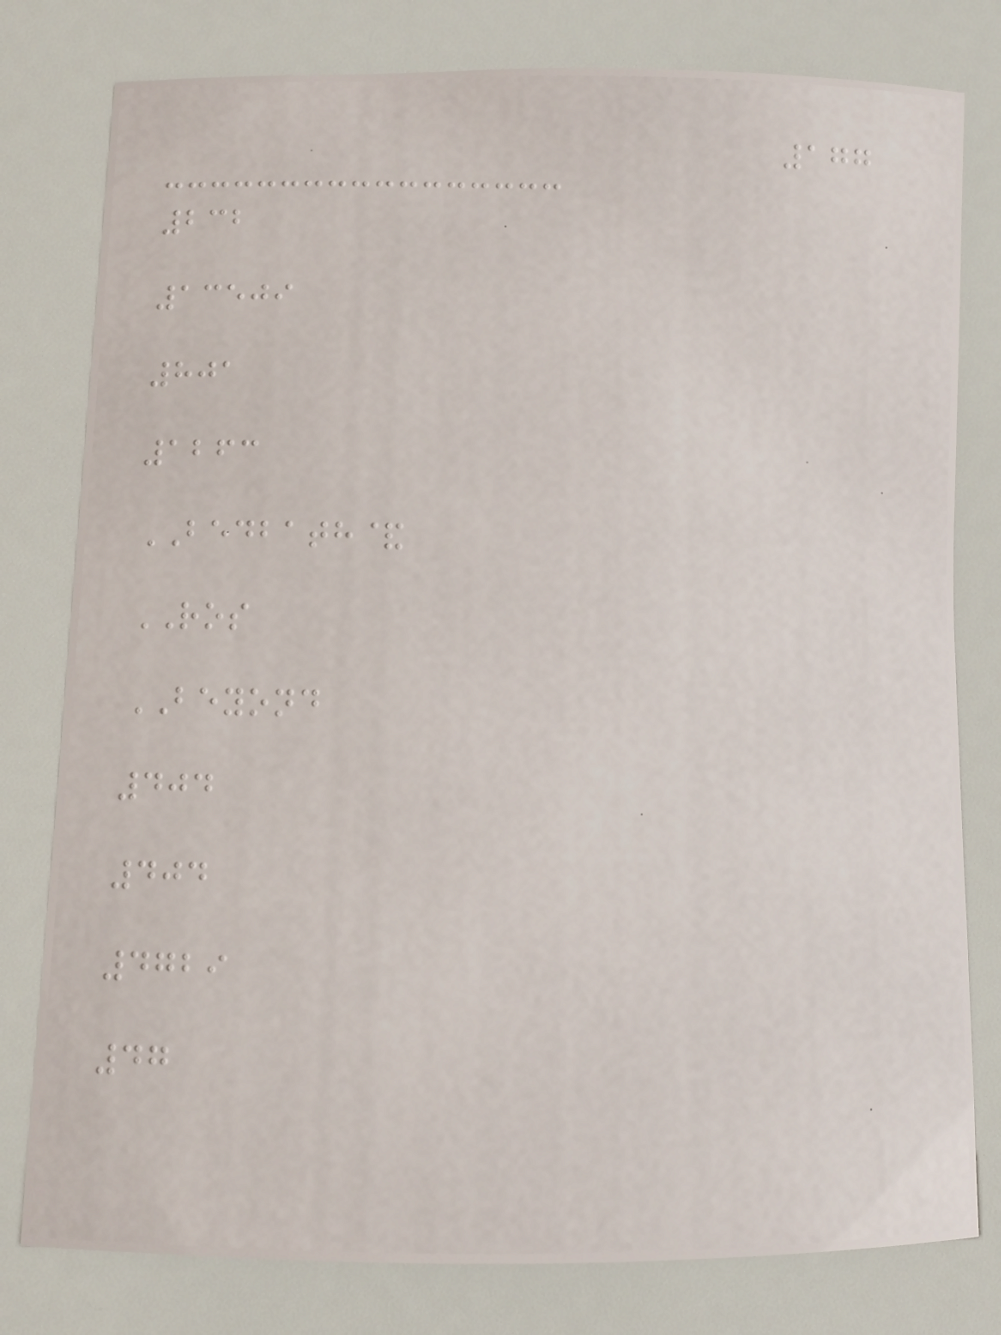177
232
13509
801
1263
BEDBATH&
ROS
BEYOND
404
404
4729
47
